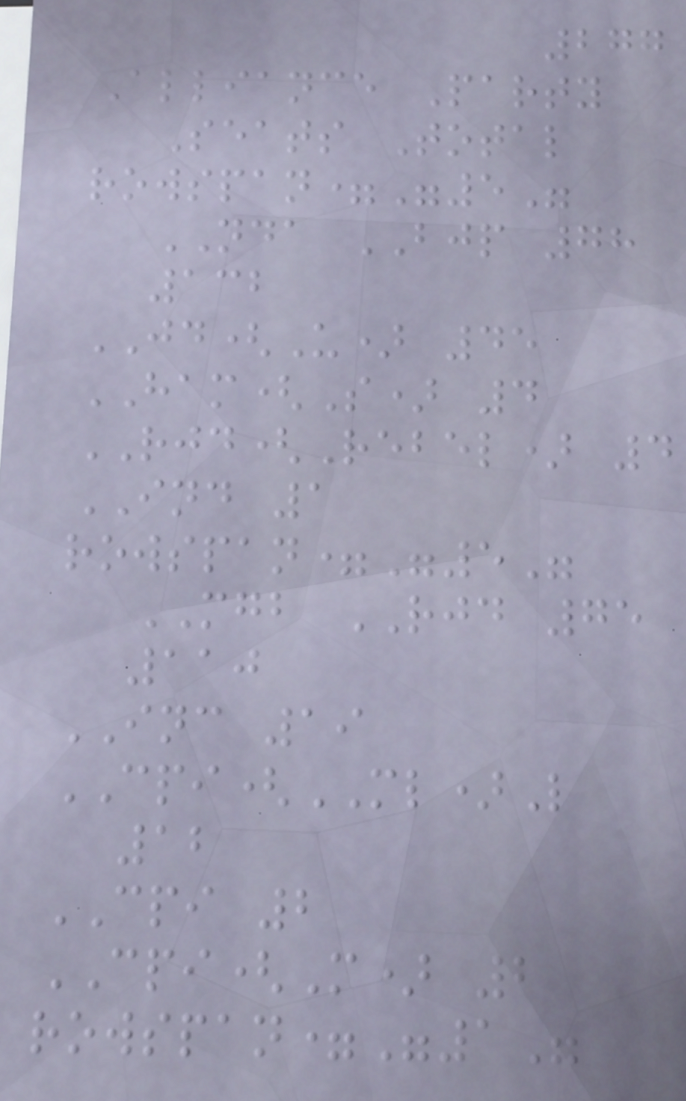277
Alliance Party
Seats Total
rowspan="5"
NDA BJP 78
132
JD(U) 45
HAM(S) 4
RJD(Rebel) 4
IND 1
rowspan="5"
MGB RJD 75
110
INC 19
CPI(ML)L
12
CPI 2
CPI(M) 2
rowspan="1"
